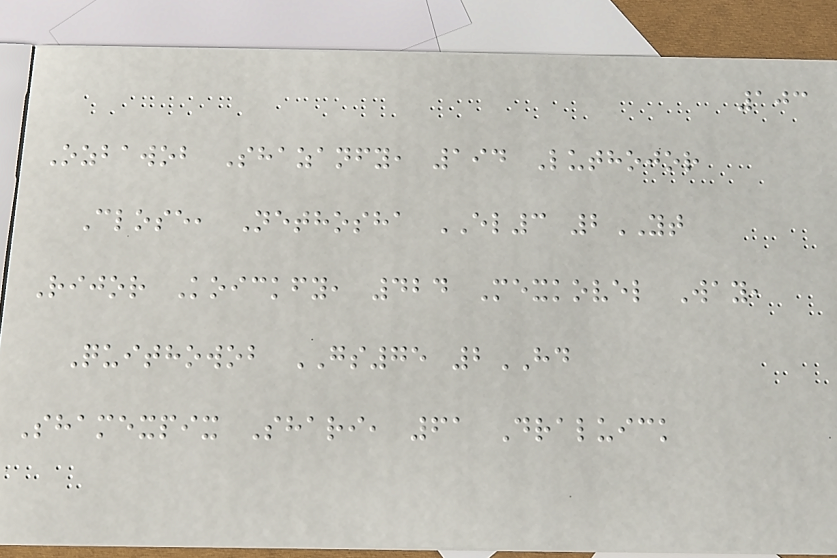103
Ozbawob Shazanfy, 194 Luthojor
Close, Nethosha EL3 2YT
Rijor Koickfy, 424 Mexkovel Way,
Quithowob GS75 2HD
Shamexpix Shari, 61 Draluick
